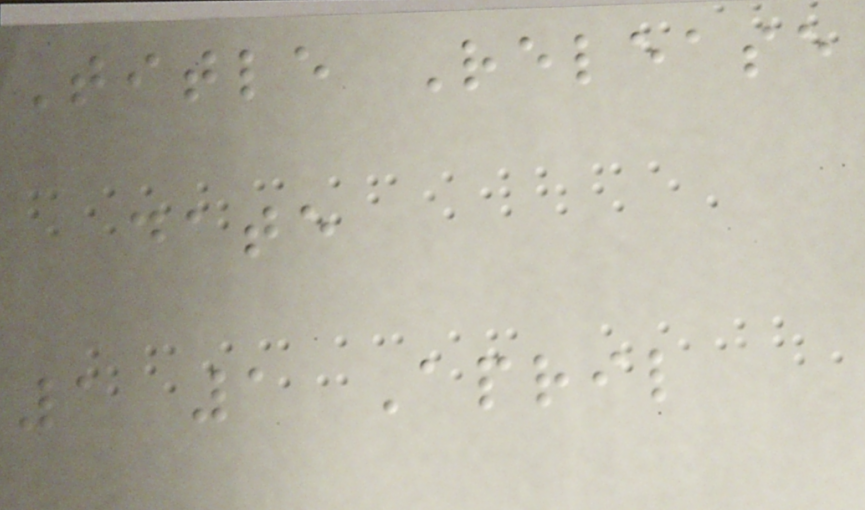Title Release
date
1 1 April
